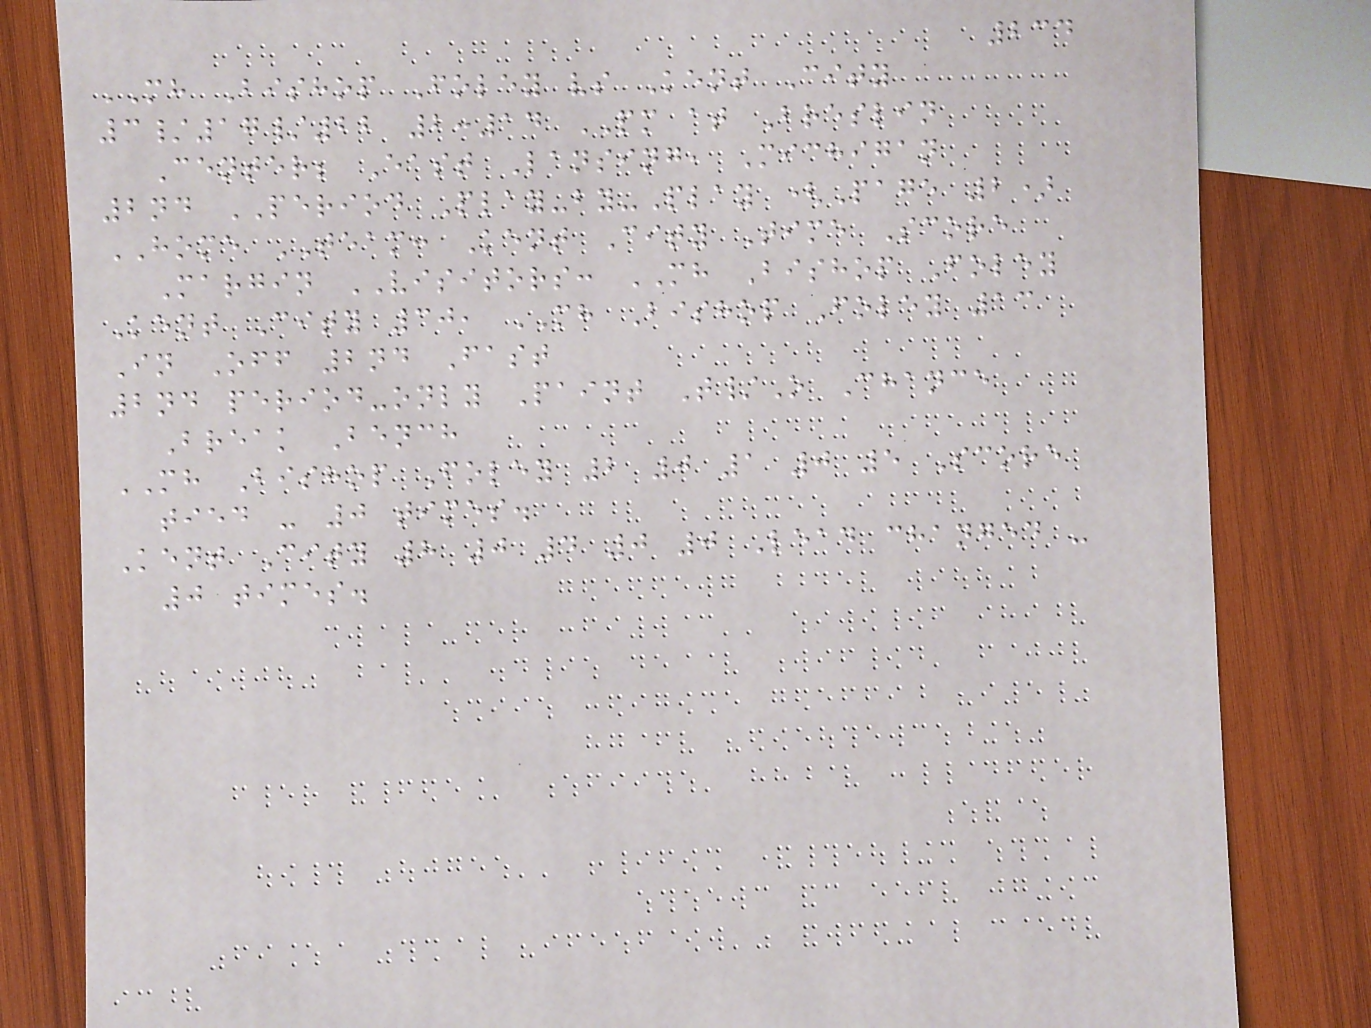234
MH Bishop Foley vs Kent City
3/17/22 2:14 PM at Breslin
Center; East Lansing, Michigan
2nd PERIOD Play-by-Play (Page 2)
HOME TEAM: Kent City Time Score
Margin VISITORS: MH Bishop Foley
Kent City 30, MH Bishop Foley 13
In Off 2nd Fast
2nd period-only Paint T/O Chance
Break Bench
MH Bishop Foley 2 0 1 0 5 Score
tied - 0 times.
Kent City 8 0 4 0 0 Lead changed -
0 times.
